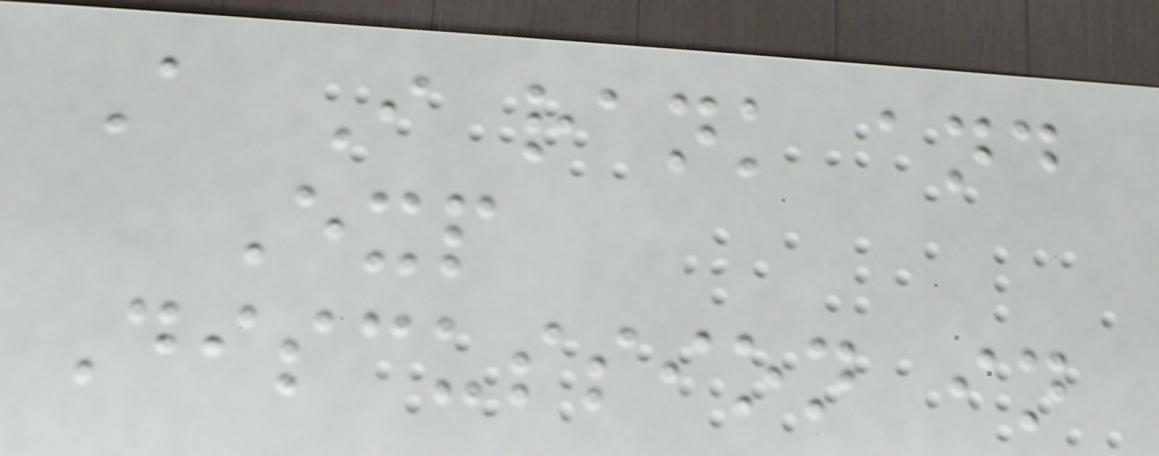A I rank and
Exp
Discussion in
